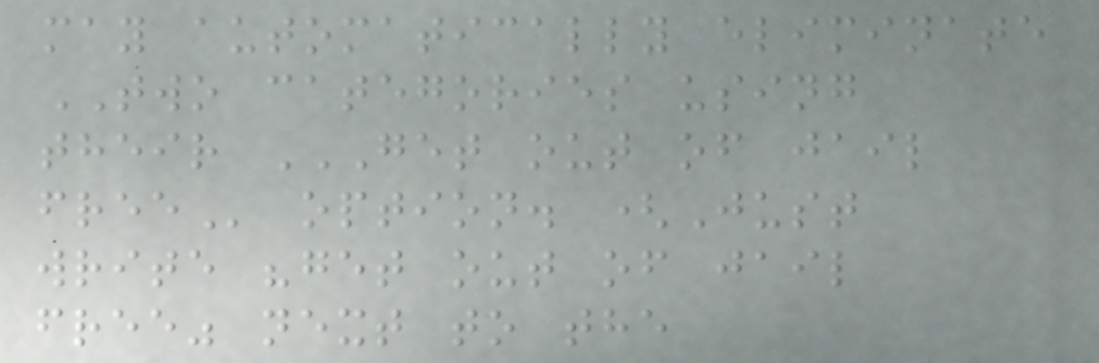may automatically eliminate
TWO categories using
their GET OUT OF JAIL
FREE option. (Just
write "get out of jail
free" next to the
